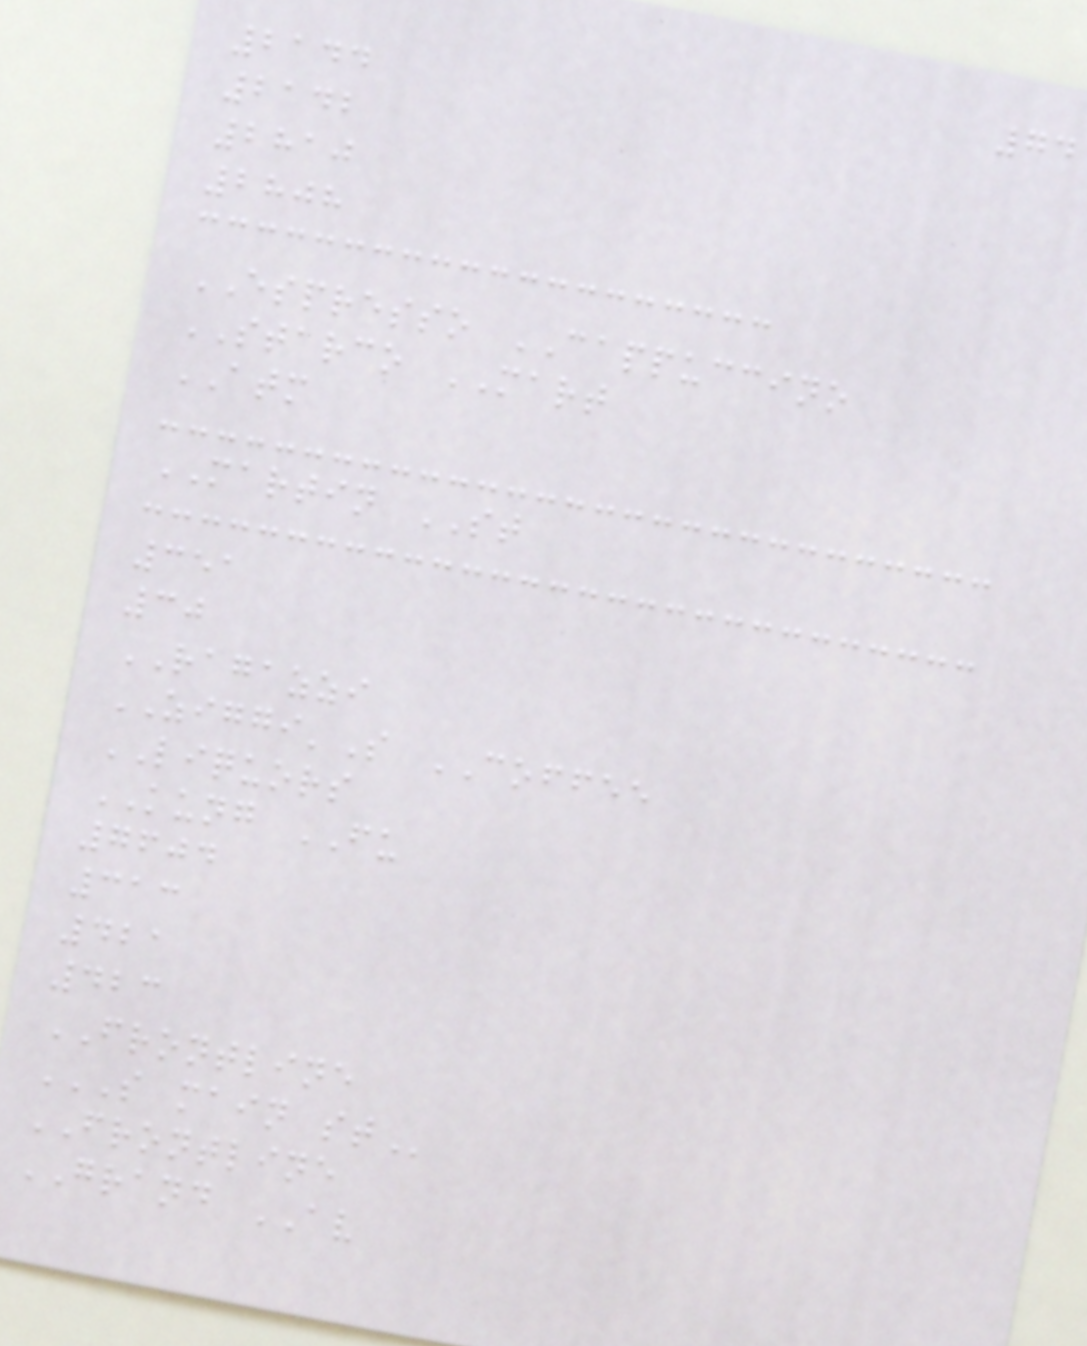74
2144
2142
2810
2808
ESPRESSO CAPPUCCINO
STARCO MART
ATM
MARTIN ST
351
30
RAGAZZI
ZIGGI'S COFFEE
LIQUORS
KUNG FU
7604
313
421
423
FRONTLINE
S MAIN ST
FRONTLINE
GRAND AV
